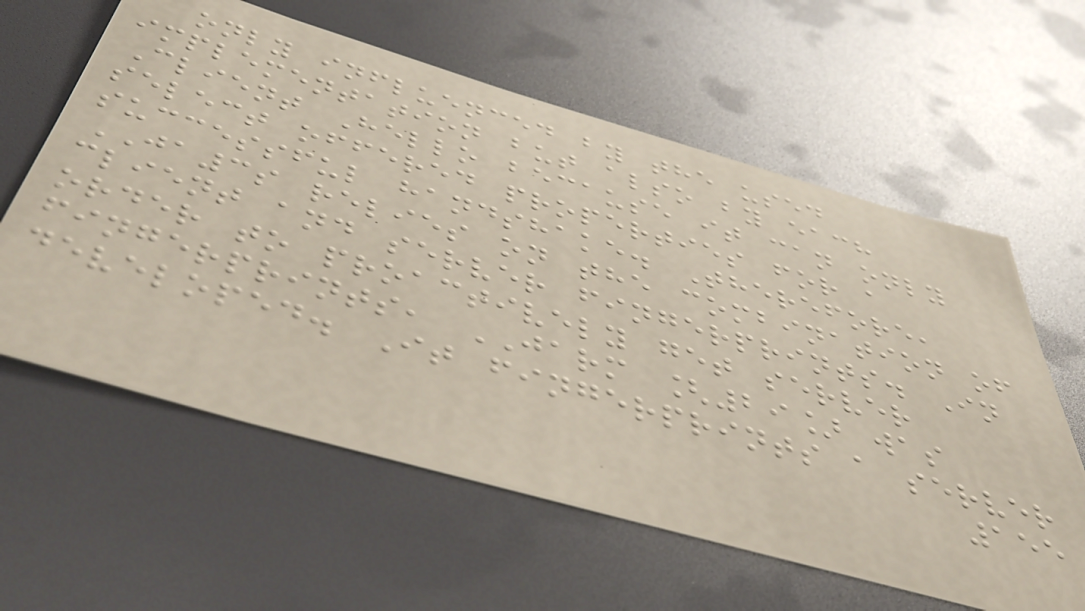only influenced by the used
implementation but also by each
Client Hello because it can only
select offered properties for a
successful handshake. Therefore,
JA3s relies on the combination of
client and server fingerprints. In
order to proactively get server
fingerprints, JARM [29] was
developed. It fingerprints a server
155
